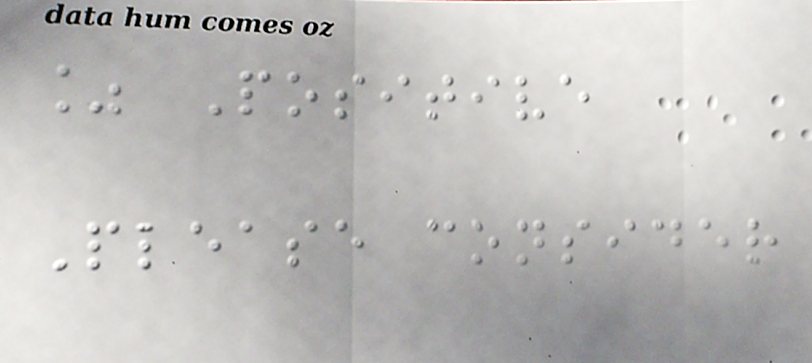% Positive
Please consider
